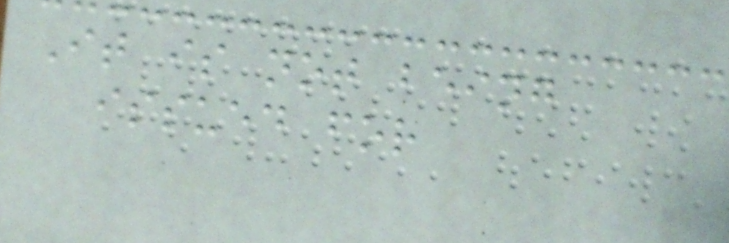It is not being
issued for
